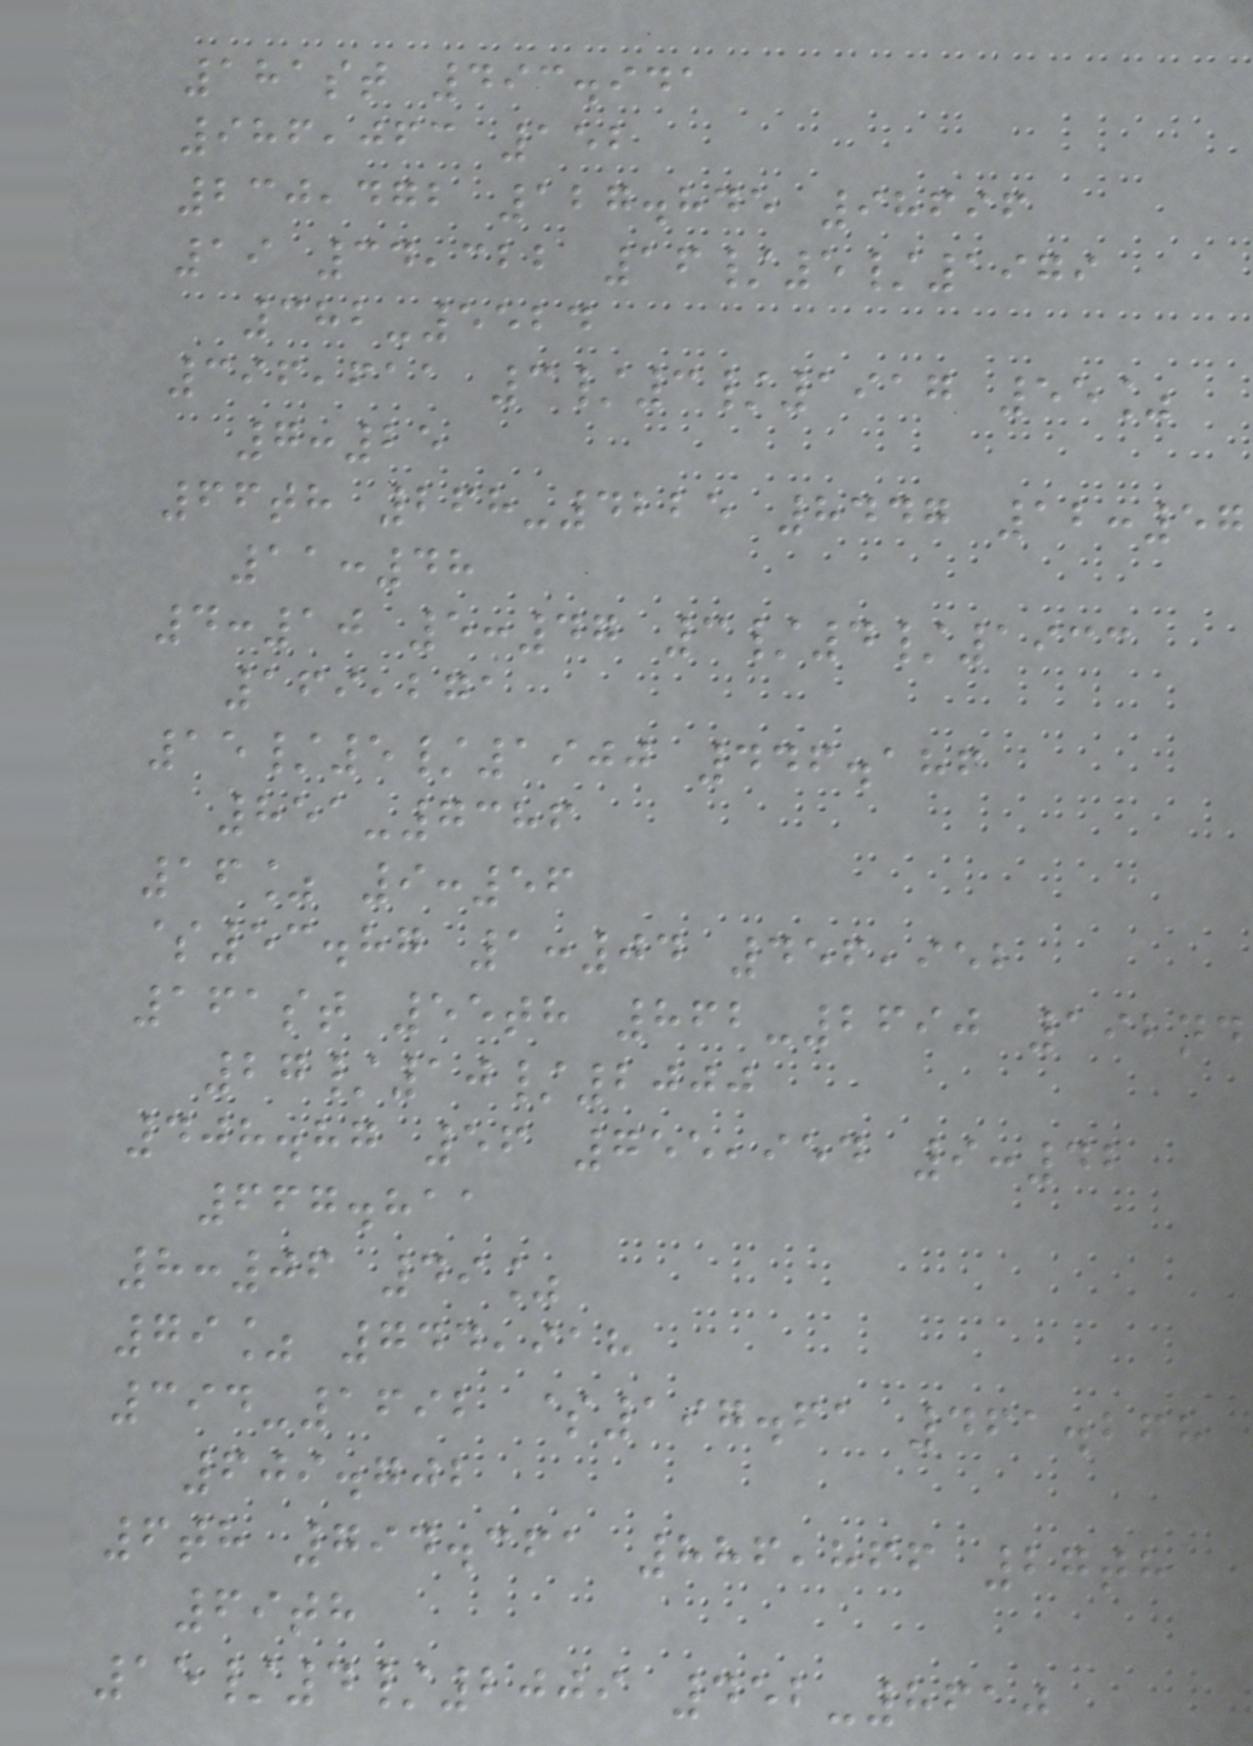181st 493.941
986,063 152
230,472 127.845 98696
19 34,322 16/5/1979
382-5524
396,611 3/3/1917 55%
7:25
66th 268-4225 8447 12:57
11:48
4:10 5:47 3/4/1933
169,271
15/5/1900 446.186
851-7386
16% 9:56
$53.87 1:04 456,952
161st 55th 862-2690 192nd
27/10/2000
408.87 56 755,954 9:42
667.811
8:06 49%
79% 744,918
394-1692 $197.61 461.268
609.702
6th 794.361 886,866 27th
69th
15/4/2009 452-8610
